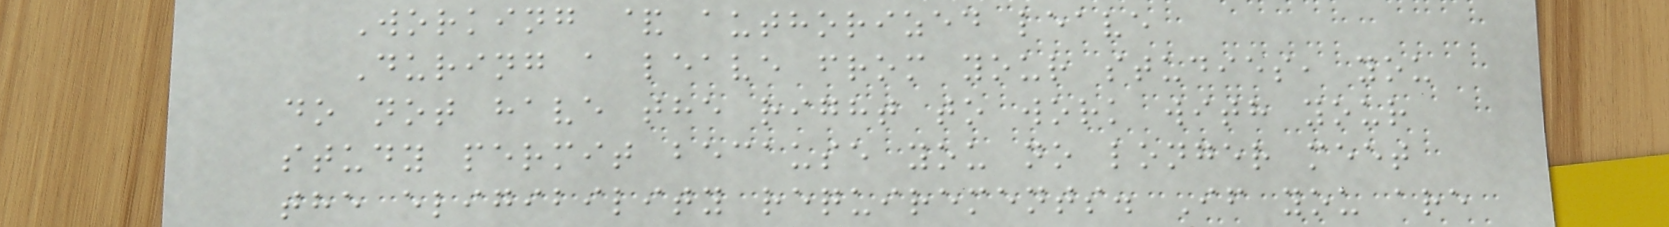Working & authorized leave
During a leave from your studies, you
do not have the right to work with your
study permit because you no longer meet
the eligibility requirements. If you are
